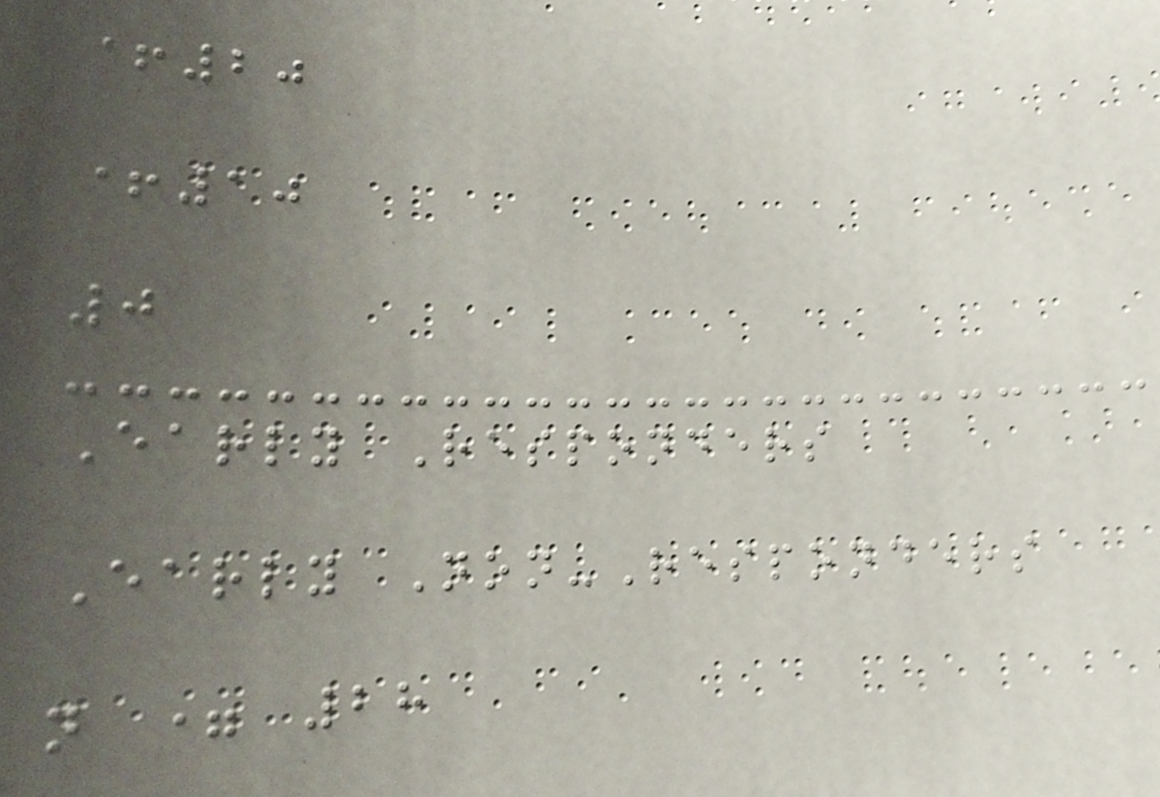+20
+10
0
Early Responders
Early Non-Responders
n = 28
